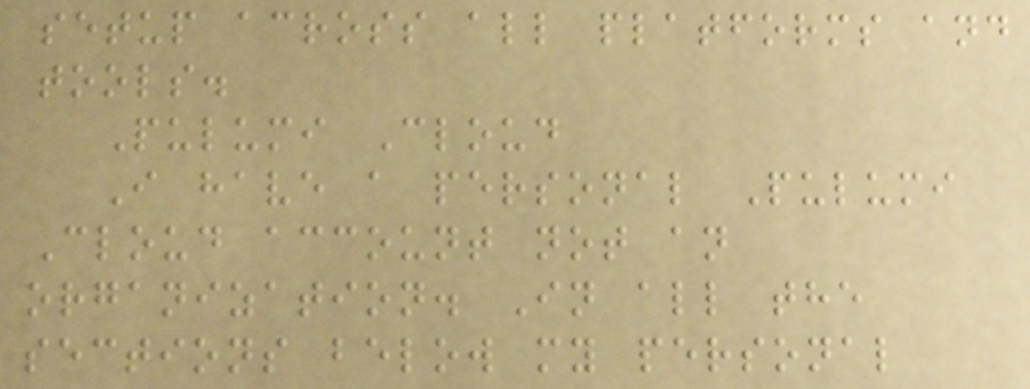setup across all platforms and
tools.
Pulumi Cloud
I have a personal Pulumi
Cloud account not an
organization. In all the
sections below my personal
